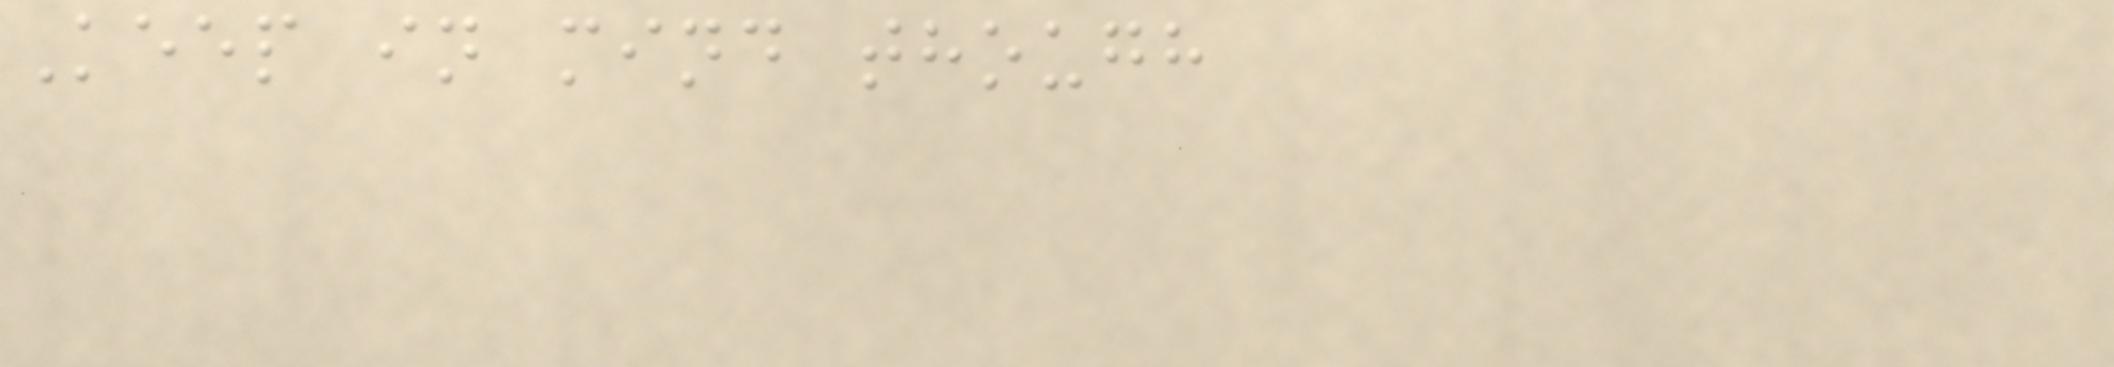Keep in mind though
